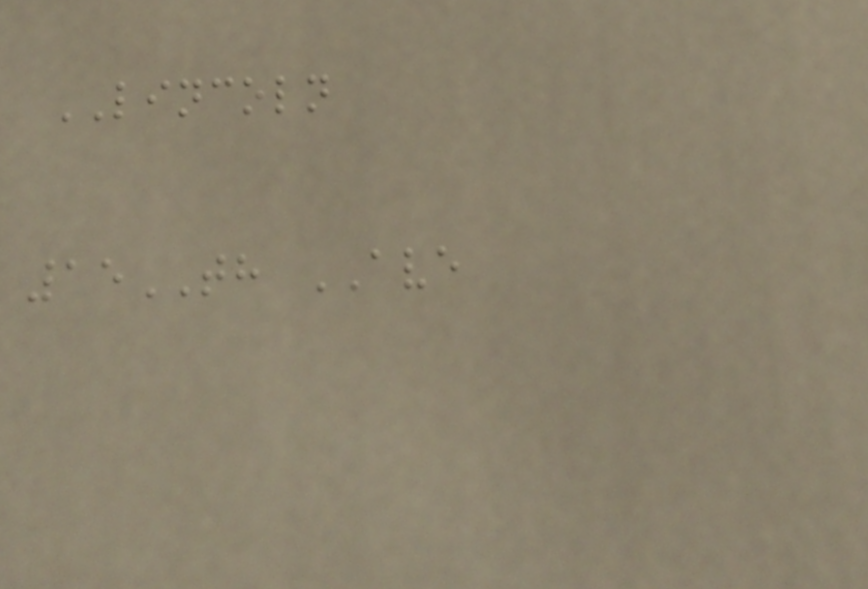LINCOLN
15TH AVE
